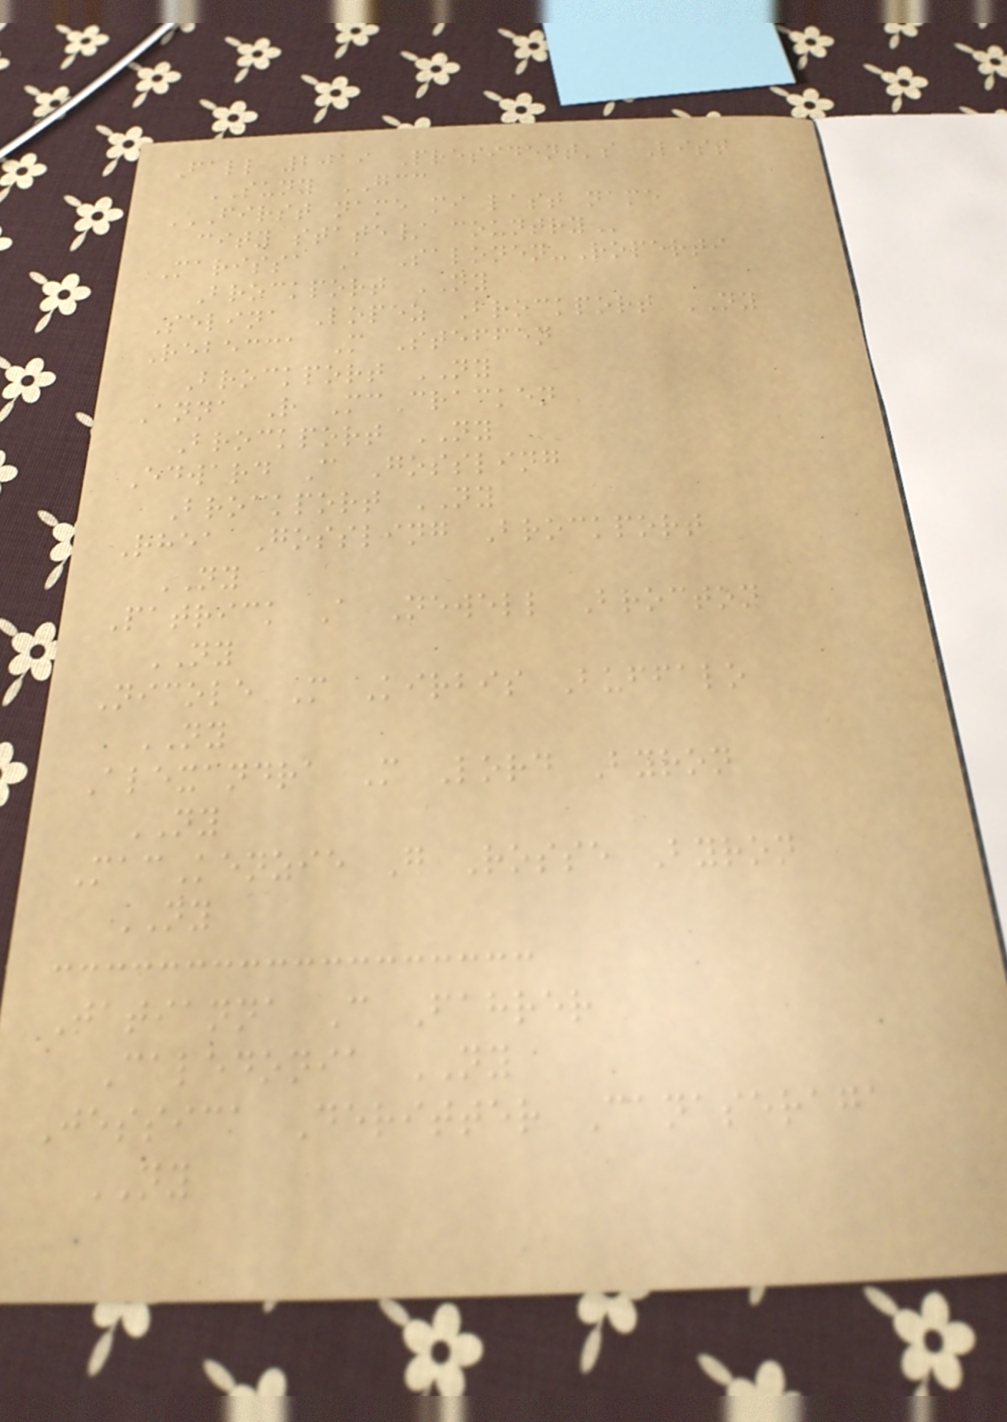Fall 2019 President's List
SUNY GCC
FIRST NAME MI LAST NAME
CITY STATE/ COUNTRY
Marissa A Salonen-Roperti
Brockport NY
Selina Lopez Brockport NY
Rebecca M Steffen
Brockport NY
Anna R McCracken
Brockport NY
Edward C Gossling
Brockport NY
Rhea Gossling Brockport
NY
Patrick A Newell Brocton
NY
Nicole M Kirbis Buffalo
NY
Alexandra M Lord Byron
NY
MacKenzie G Rosse Byron
NY
Tatianna C Fahrer
Caledonia NY
Jessica Deritter Canaseraga
NY
